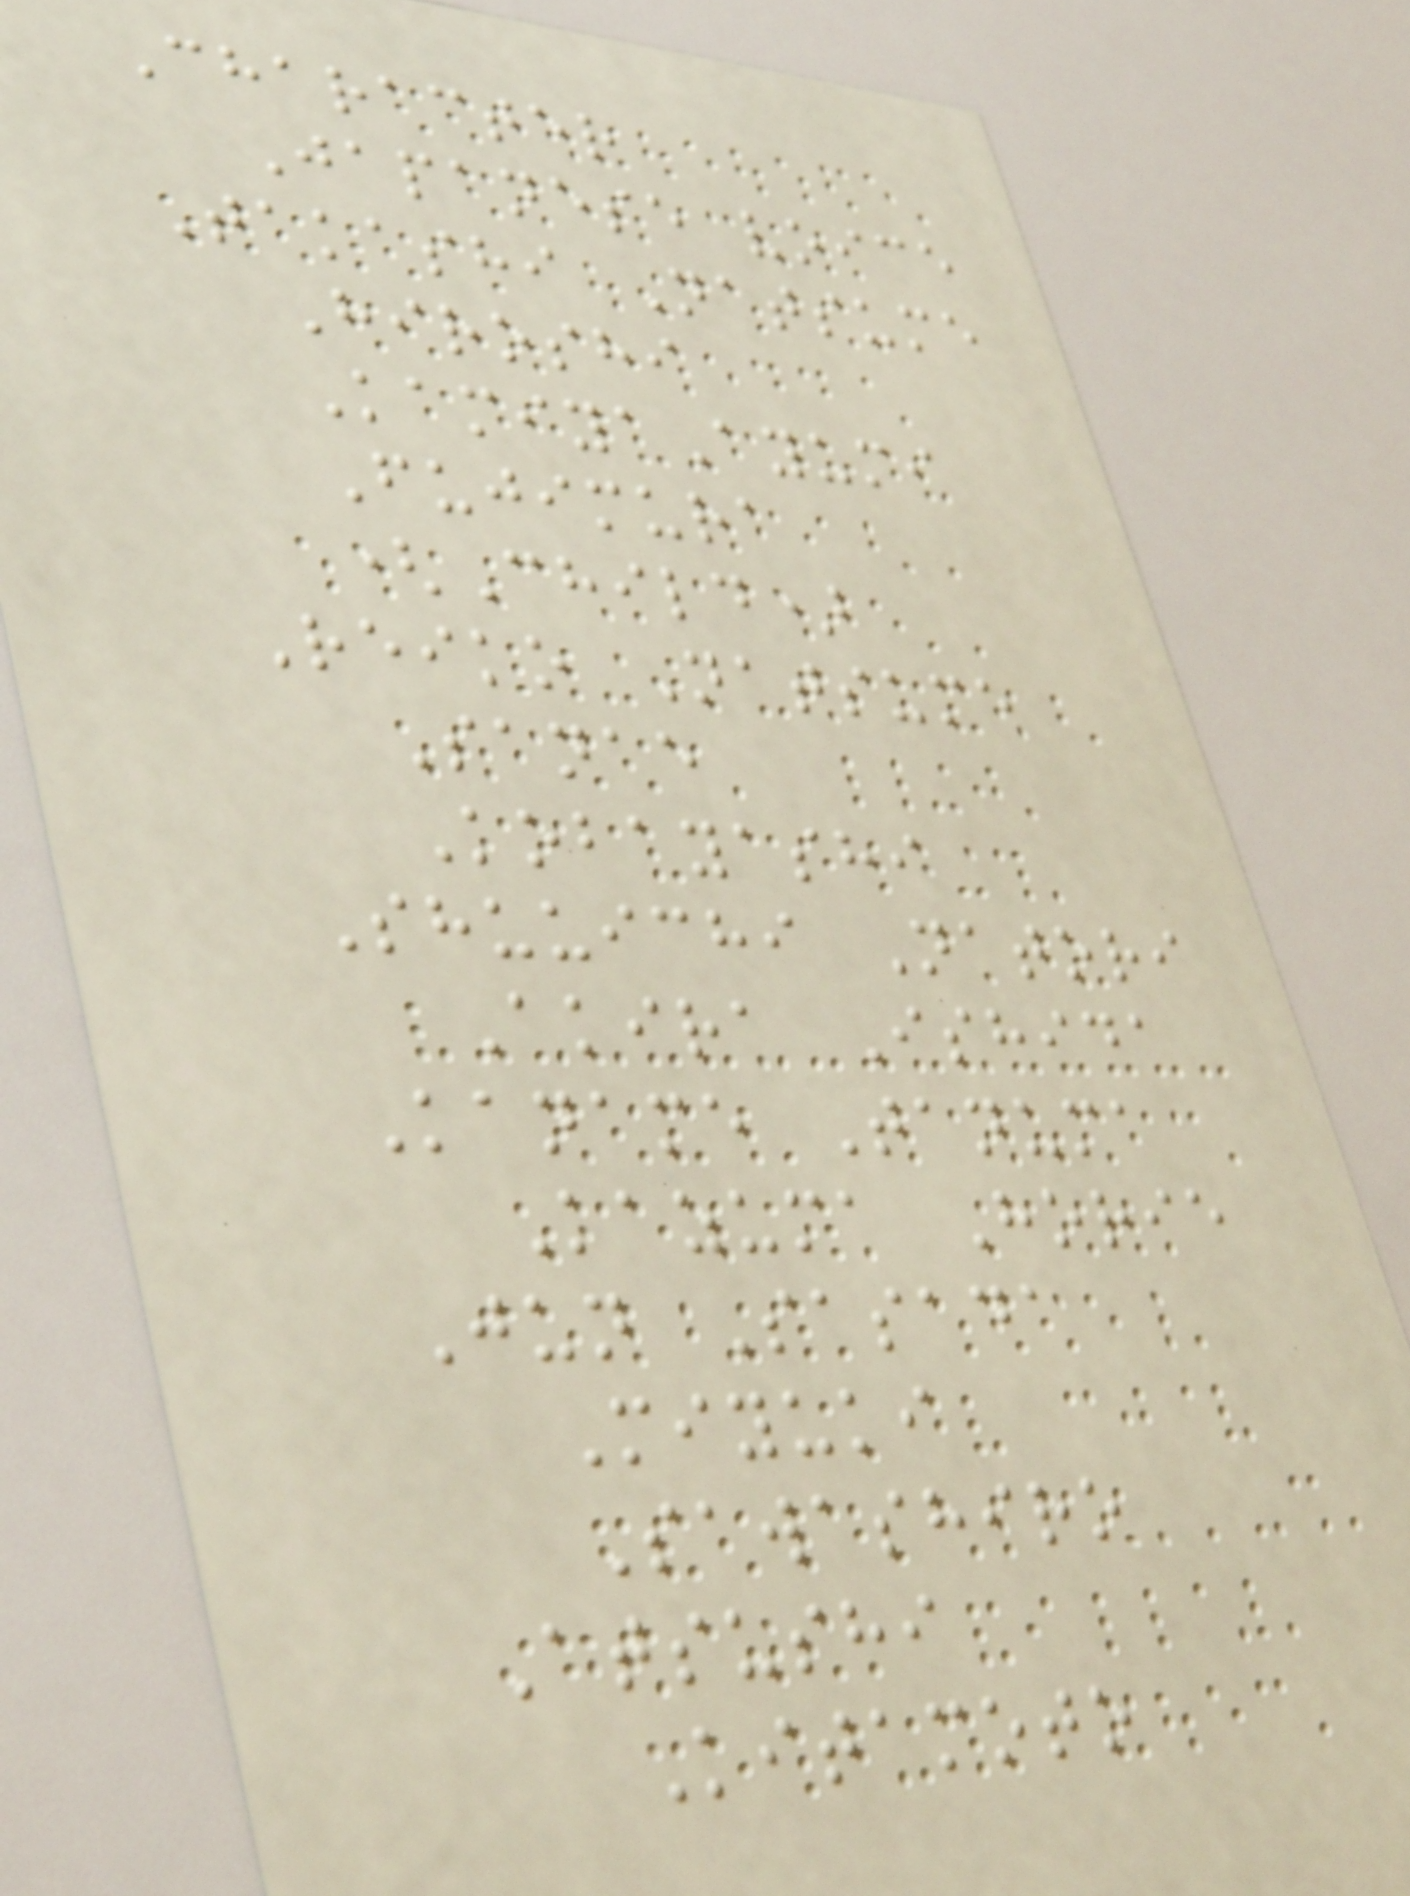Character
Japanese voice
Takashi Natsume
Hiroshi
KamiyaAyumi
Fujimura
(Child)
Reiko Natsume
Sanae
Kobayashi
Shuuichi Natori
Akira Ishida
Kaname Tanuma
Kazuma Horie
Jun Sasada
Miyuki
Sawashiro
Atsushi
Kitamoto
